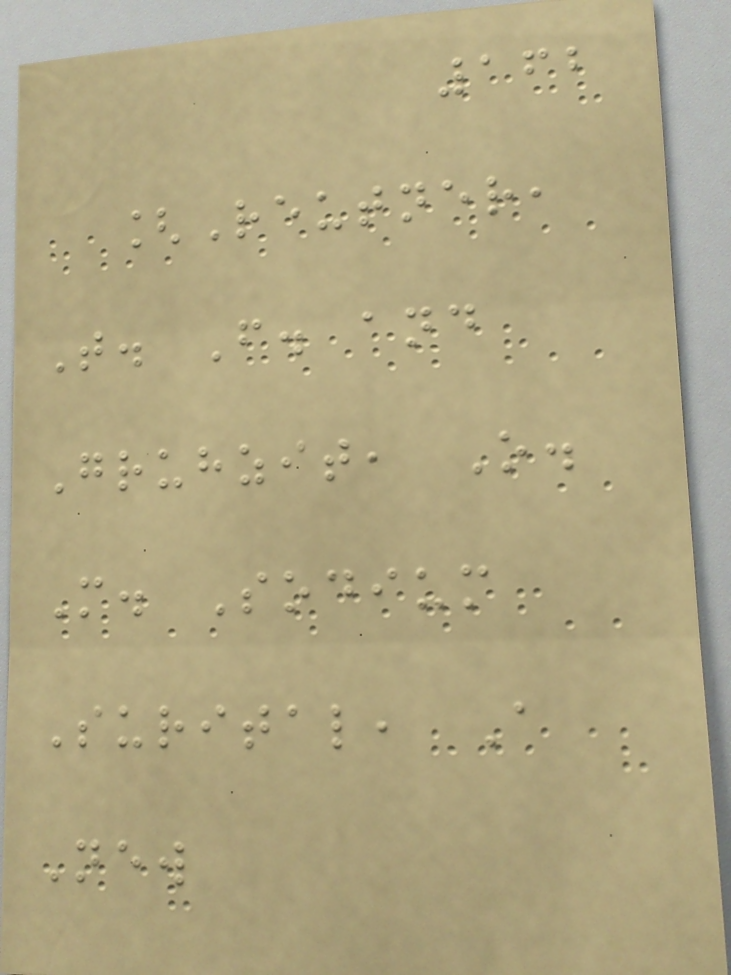162
[Reutner,
T. F. and
Gruhzit, O.
M. Sodium
Surital, A
New
